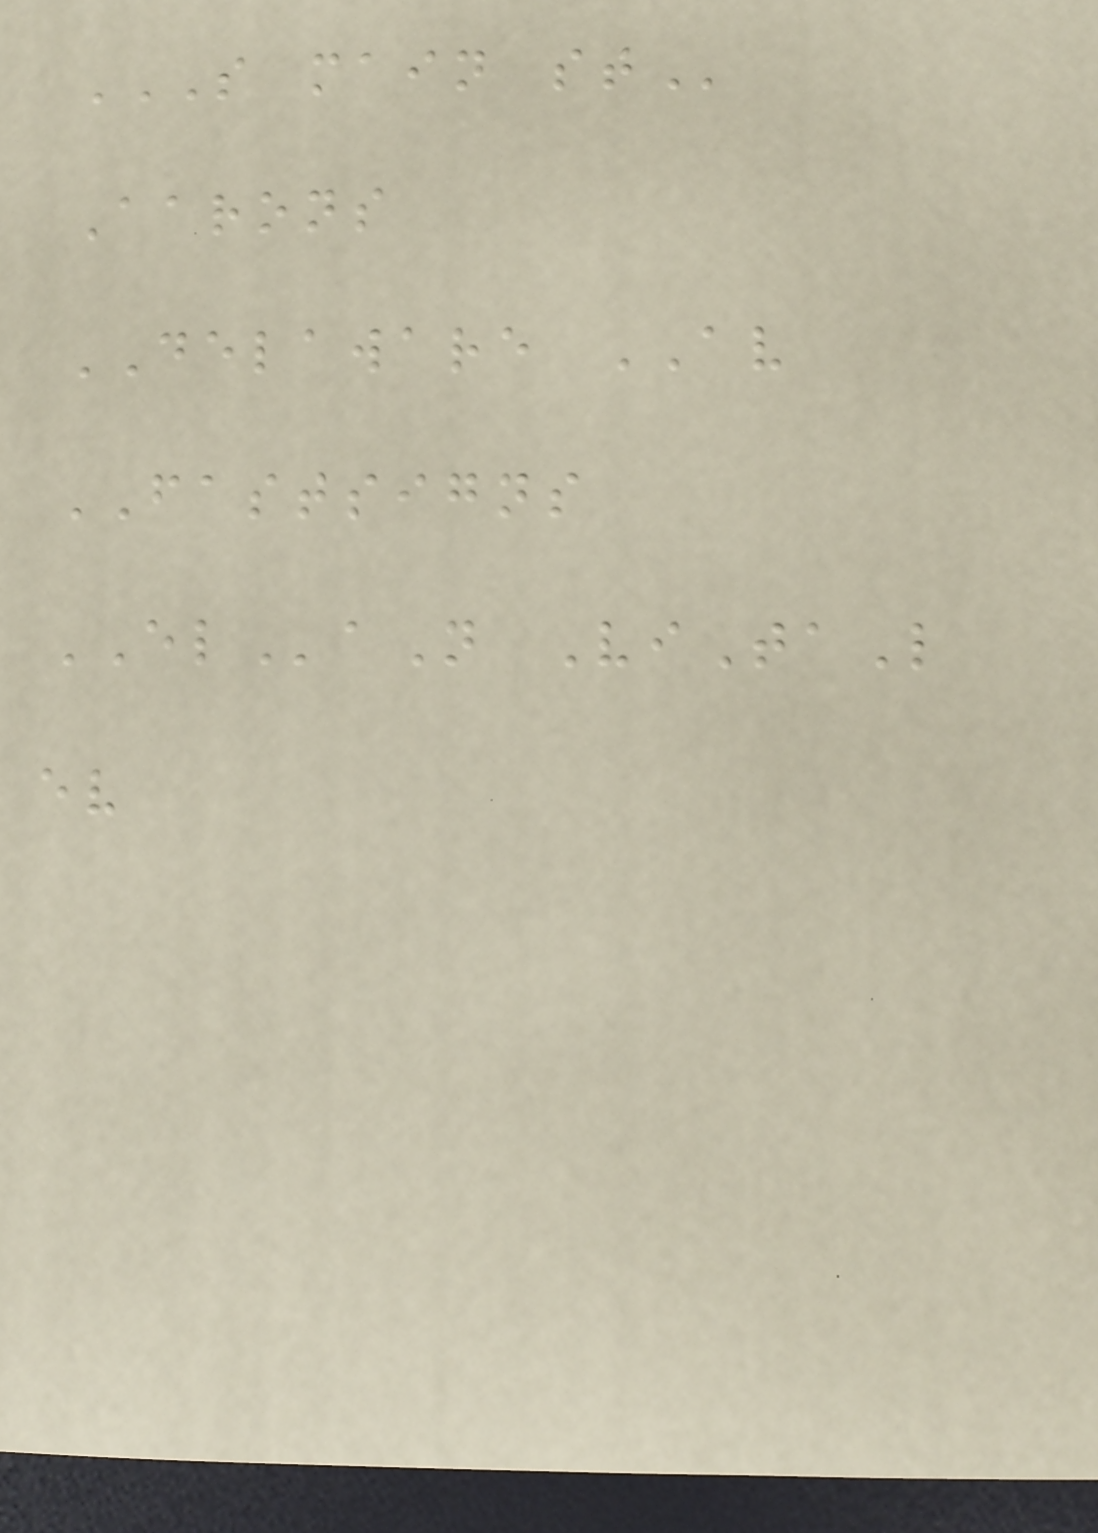S MAIN ST
Aarons
DELAWARE AV
FASTSIGNS
ELaN ViTaL
ev
